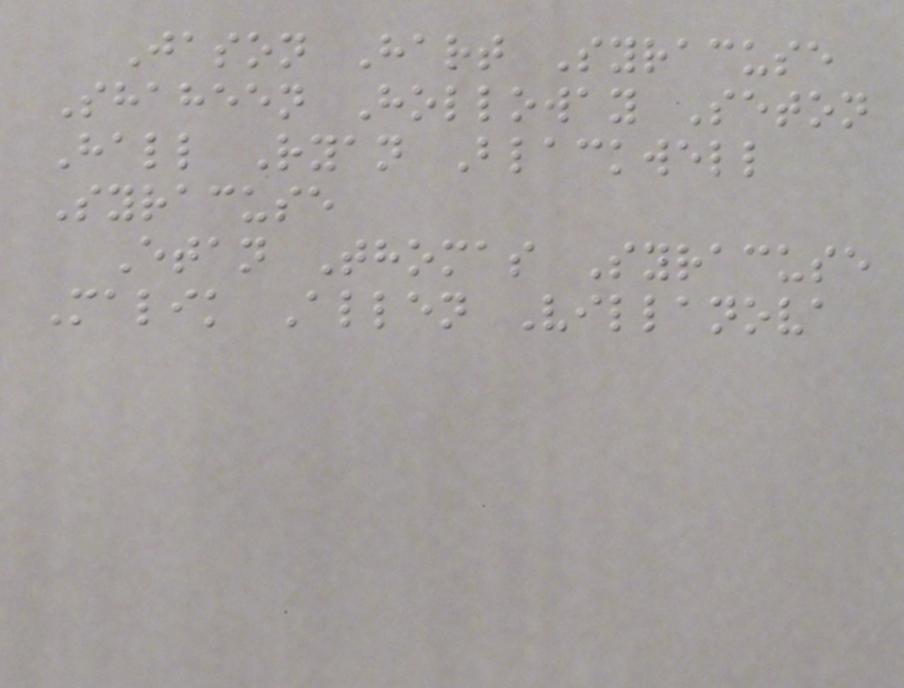Jason Hart Syracuse
Shaheen Holloway Seton
Hall Ryan Blackwell
Syracuse
Etan Thomas Syracuse
Malik Allen Villanova
